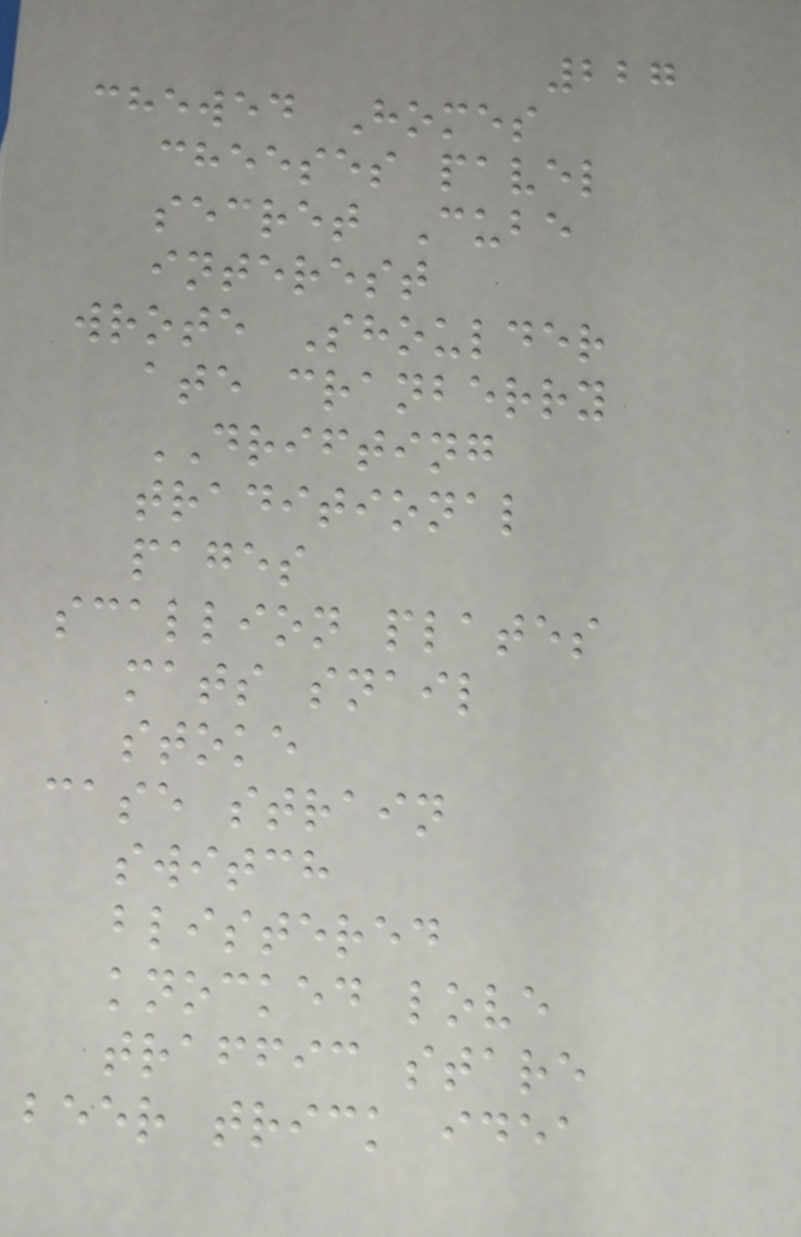227
chewed Homes
cheeses pavel
secret Cube
interest
wrote Shoulder
ate cranberry
DRIFTING
traditional
pages
scallion plates
mats snail
stoke
case strain
switch
blistered
knocked love
traffic stare
beer trick idea
